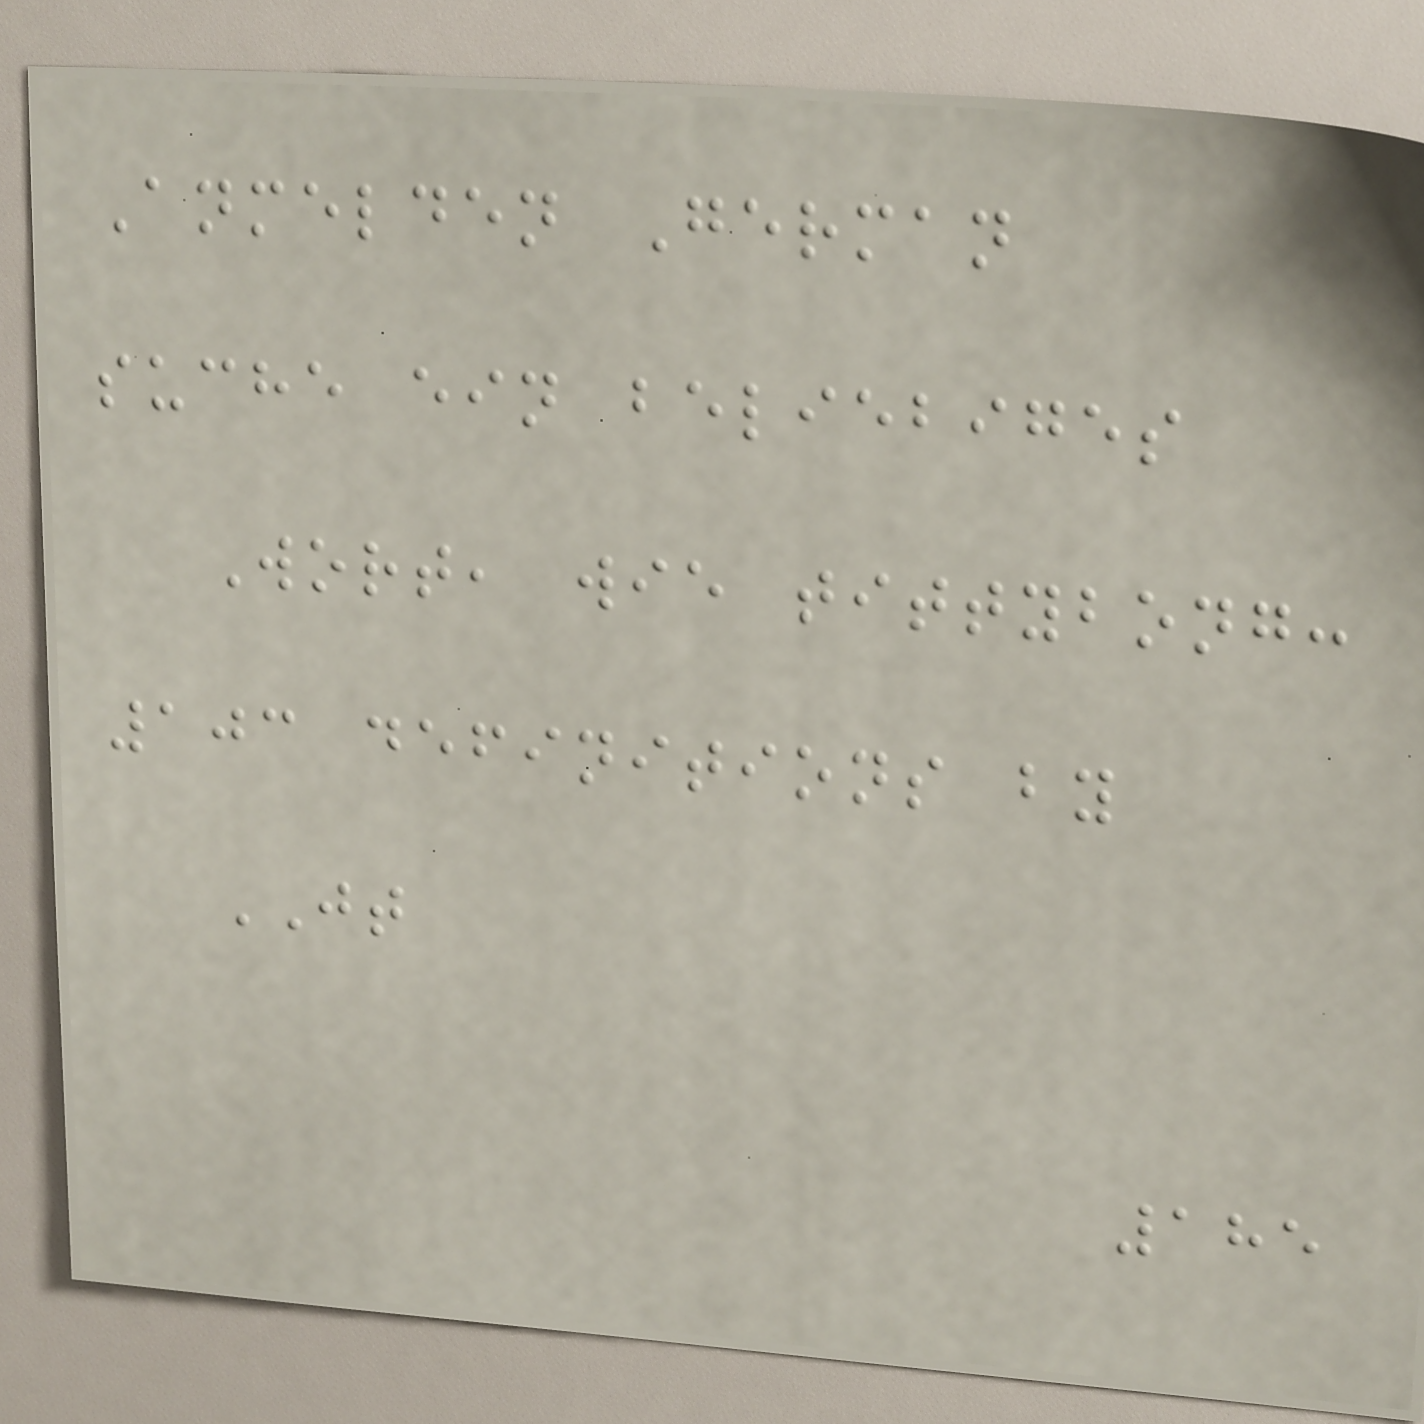Anmelden German
suche ein beliebiges
Wort, wie tittybong:
103 definitions by
JT
185
